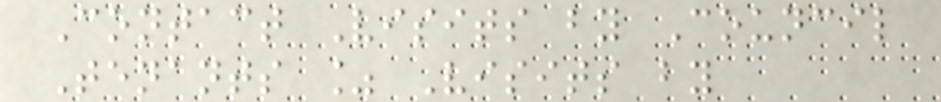Contact Visits by Council
Tenants % Visits by
